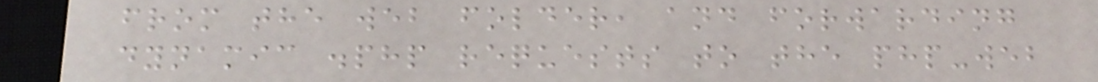from the web folder, and forwarding
dynamic .php requests to the php-web
